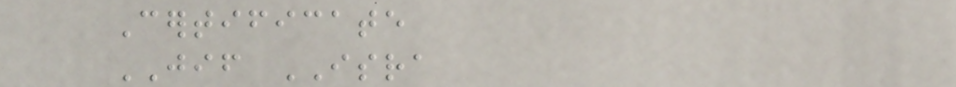Certificate
JIF ISRA
